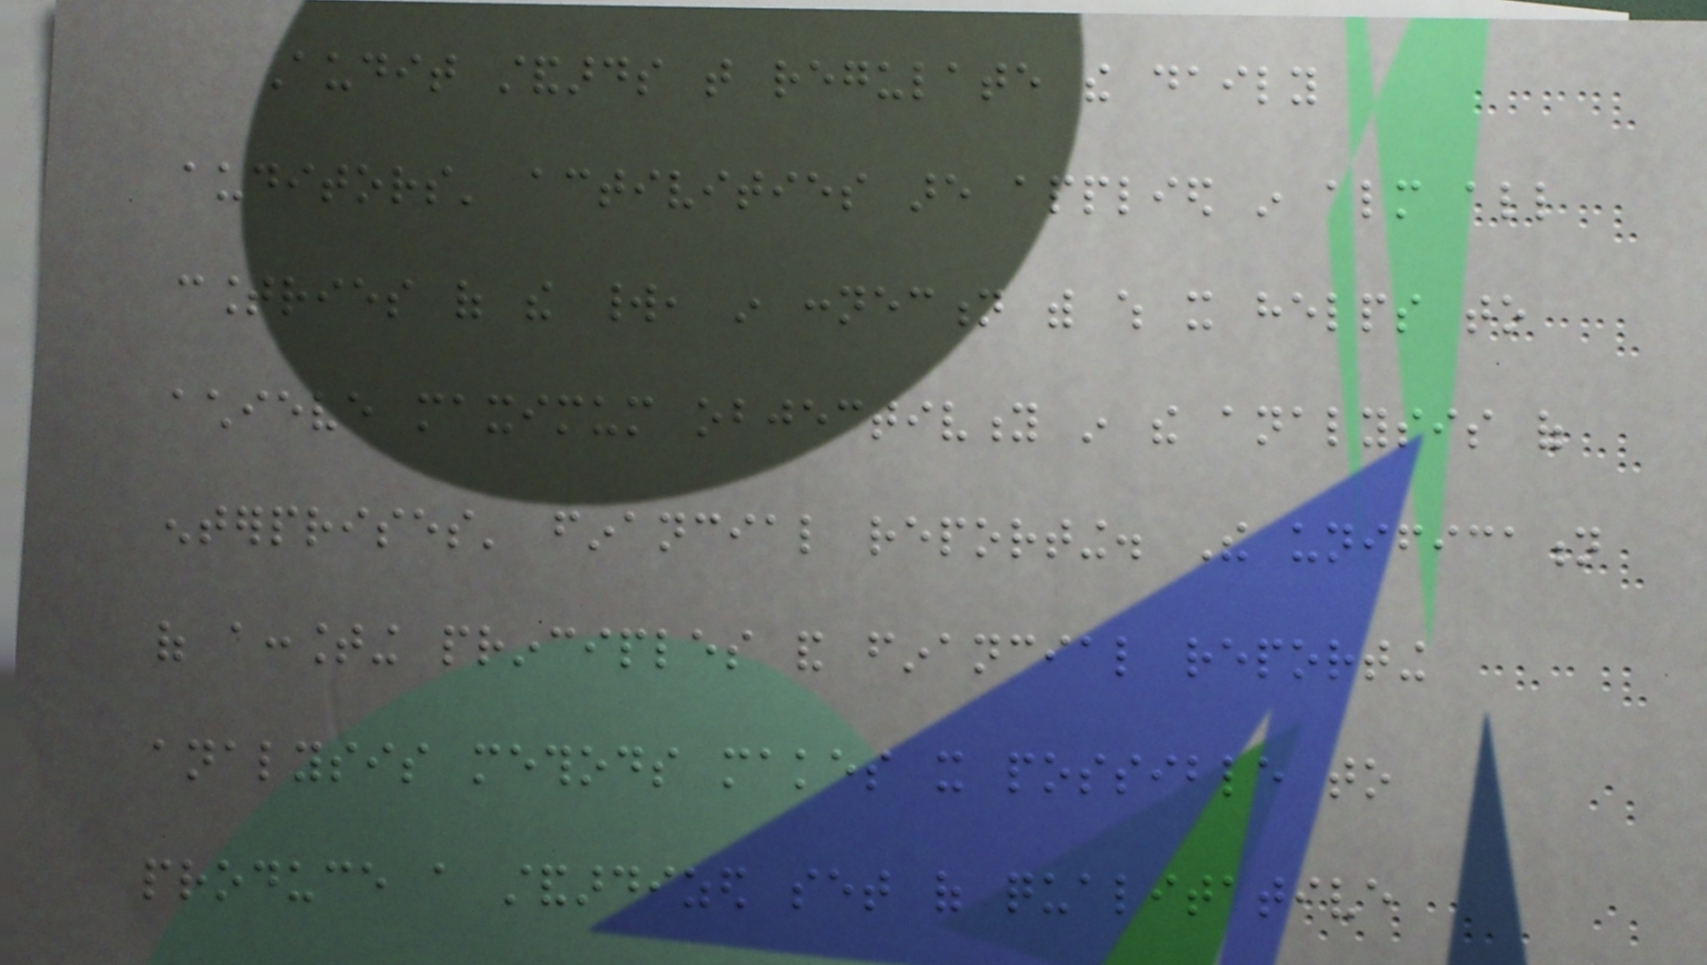Audit standards that regulate the daily
auditors' activities are applied in almost all
countries of the world, in connection with which it helps to
achieve maximum objectivity in the analysis of
enterprises' financial reporting. The unification
of accounting principles and financial reporting
analysis methods makes it possible to
produce a standardized set of qualitative
